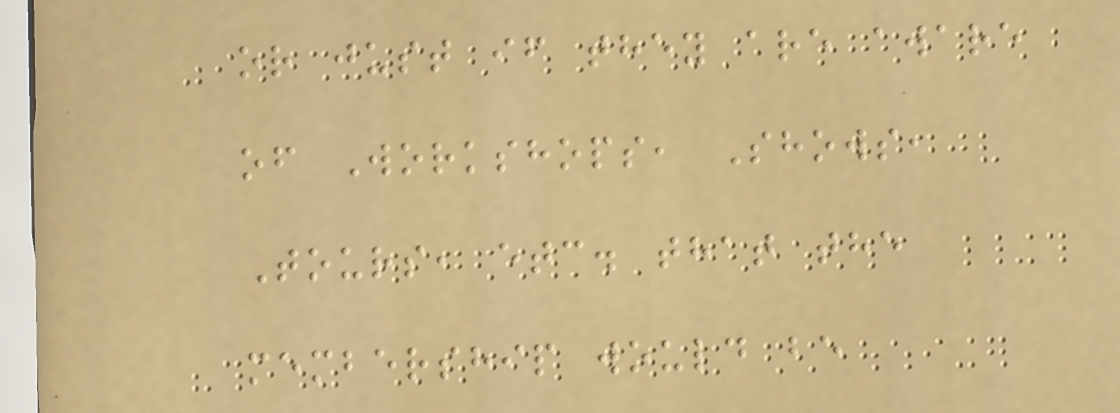or just if they are aware
of Workshops, Shows,
Tours, etc. that the
membership would be
